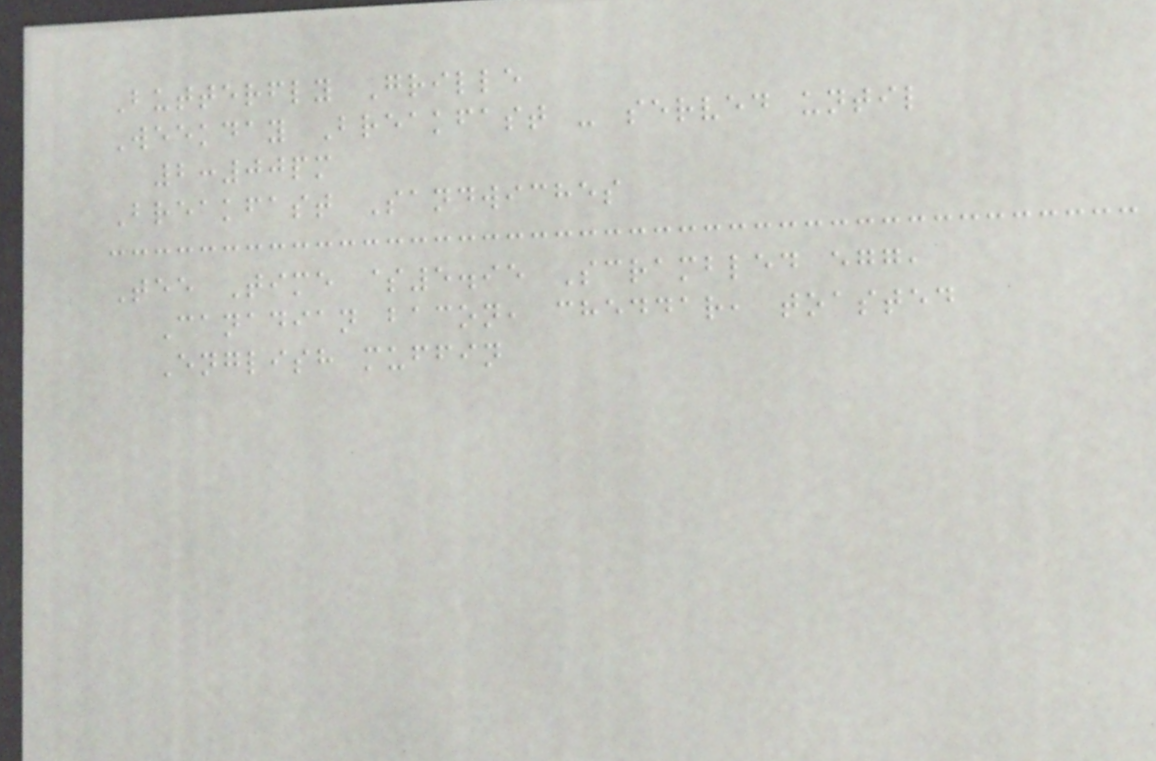Butterfly Grille
Weekday Breakfast - served until
2:00pm
Breakfast Sandwiches
Tee Time $5.95 Scrambled egg,
Canadian bacon, cheddar, toasted
English muffin
